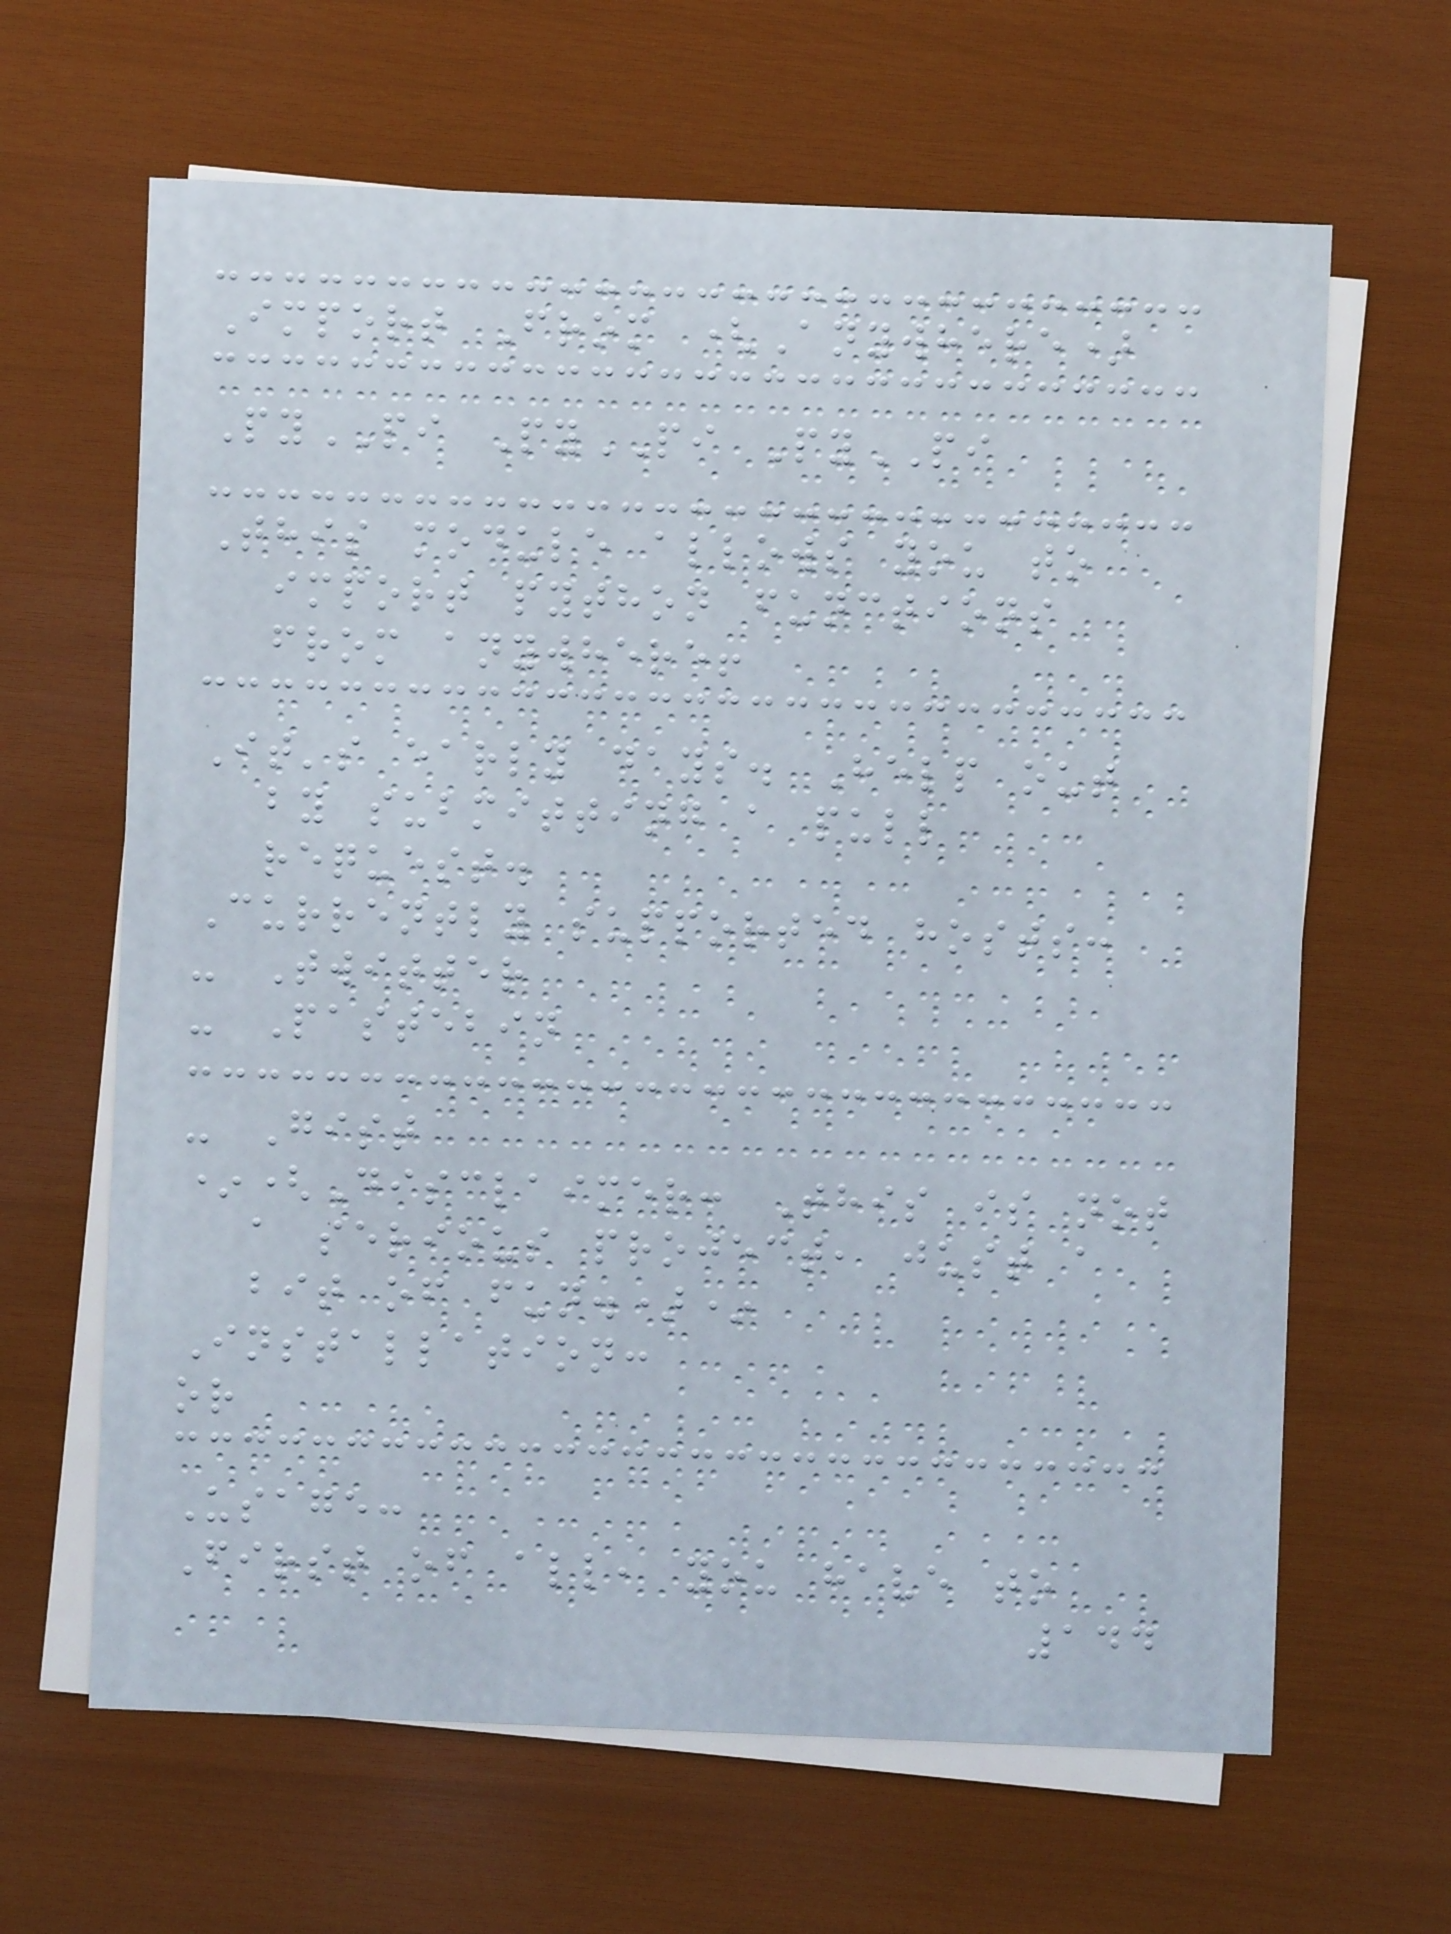Import From (Anywhere)
PyPI PyPI PyPI
This module allows you to
import python functions
from anywhere!
It's early days. Help out
by submitting a pull
request.
Currently supported hosts:
- Twitter
- Pastebin
- Gist
*(Disclaimer: This is not
a serious project, just a
bit of fun.)*
Installation:
or
Usage:
First of all, you have to
144
